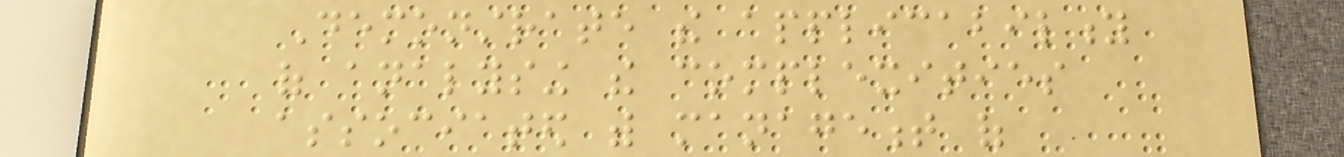Demonstrate the applicability
of analysing the complexities
associated with management of
